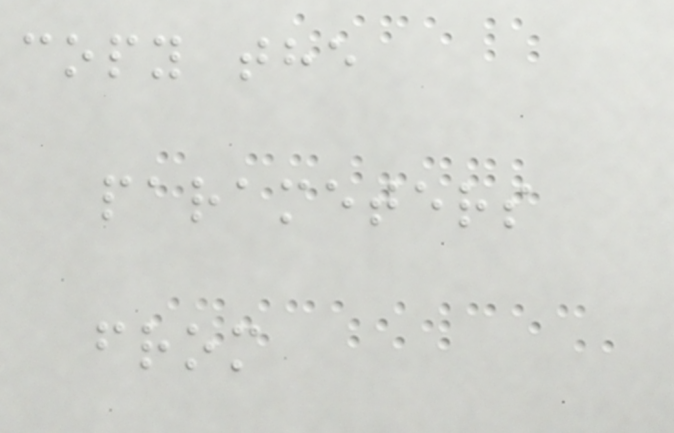copy the
parameters
from
